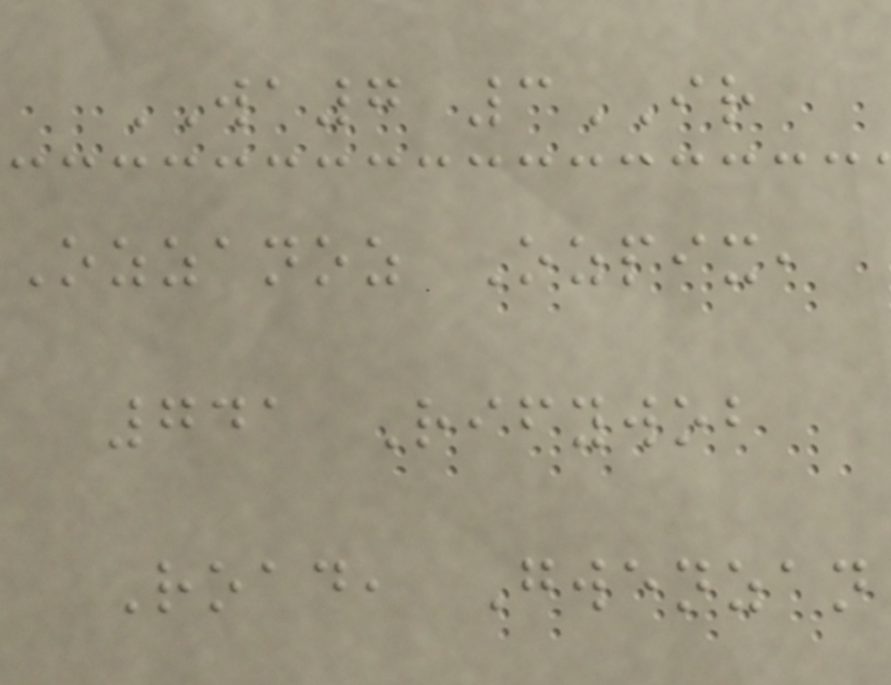WA7 3IR
Ozzanoz Ozpix,
741 Rifywob
Road, Gwenzan
